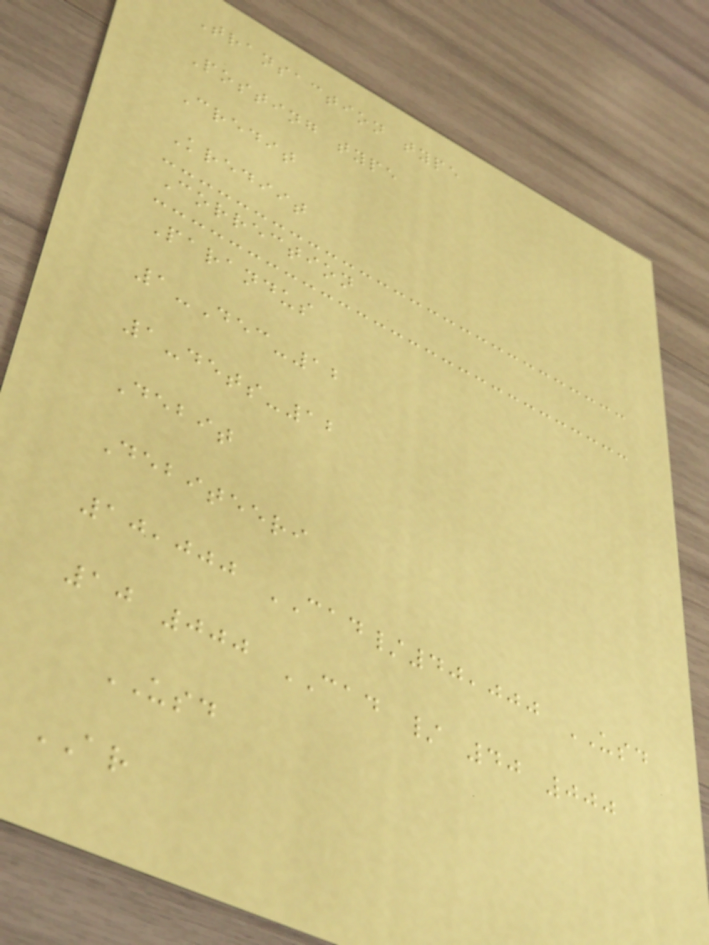Transaction type
Posting type
Credit
Krediit
Correction
Parandus
1-Dec-12
1-dets-12
Debit
Debiteeri
10,000 CAD/40,000 USD
10 000 CAD / 40 000
USD
AR
